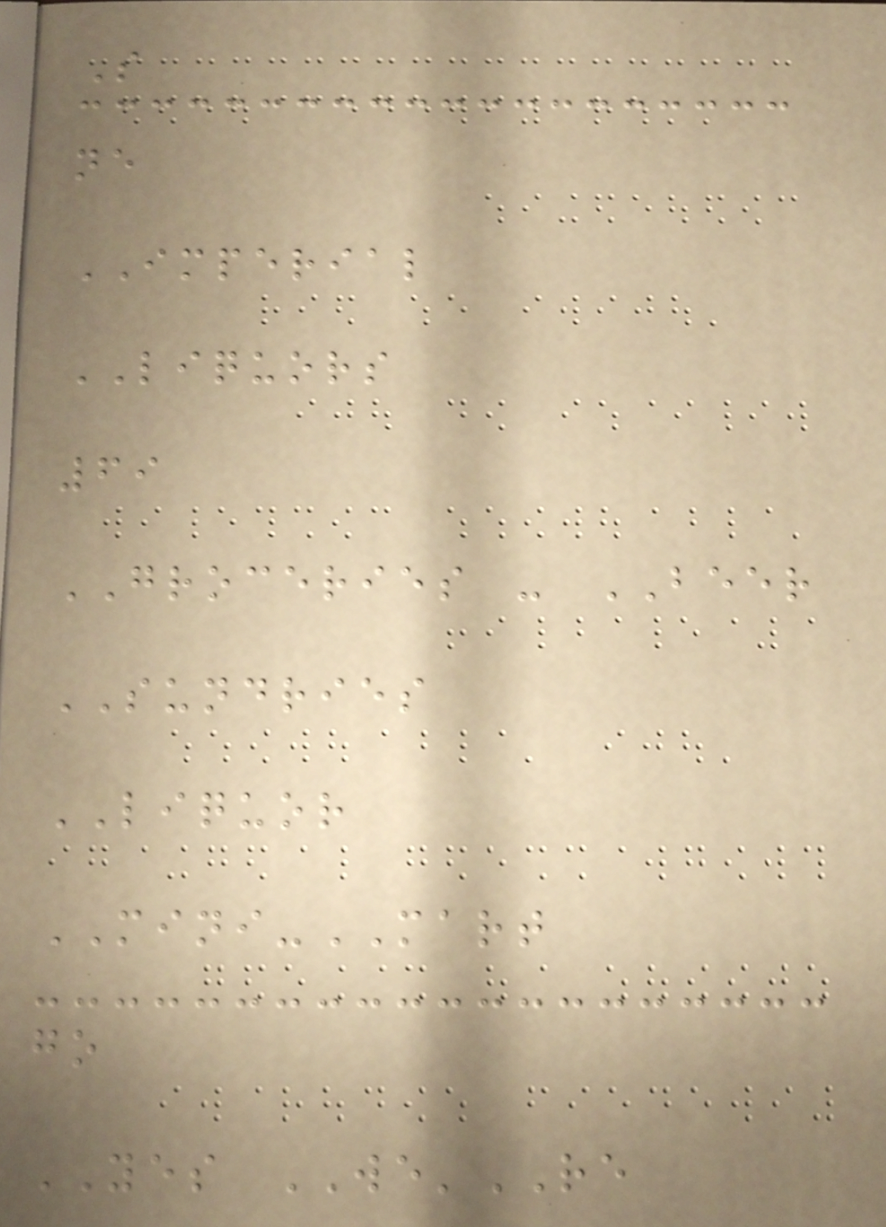S
ne
IMPERIAL
LIQUORS
69
GROCERIES - BEER
SUNDRIES
LIQUOR
MINI-MART
go
YES WE'RE
